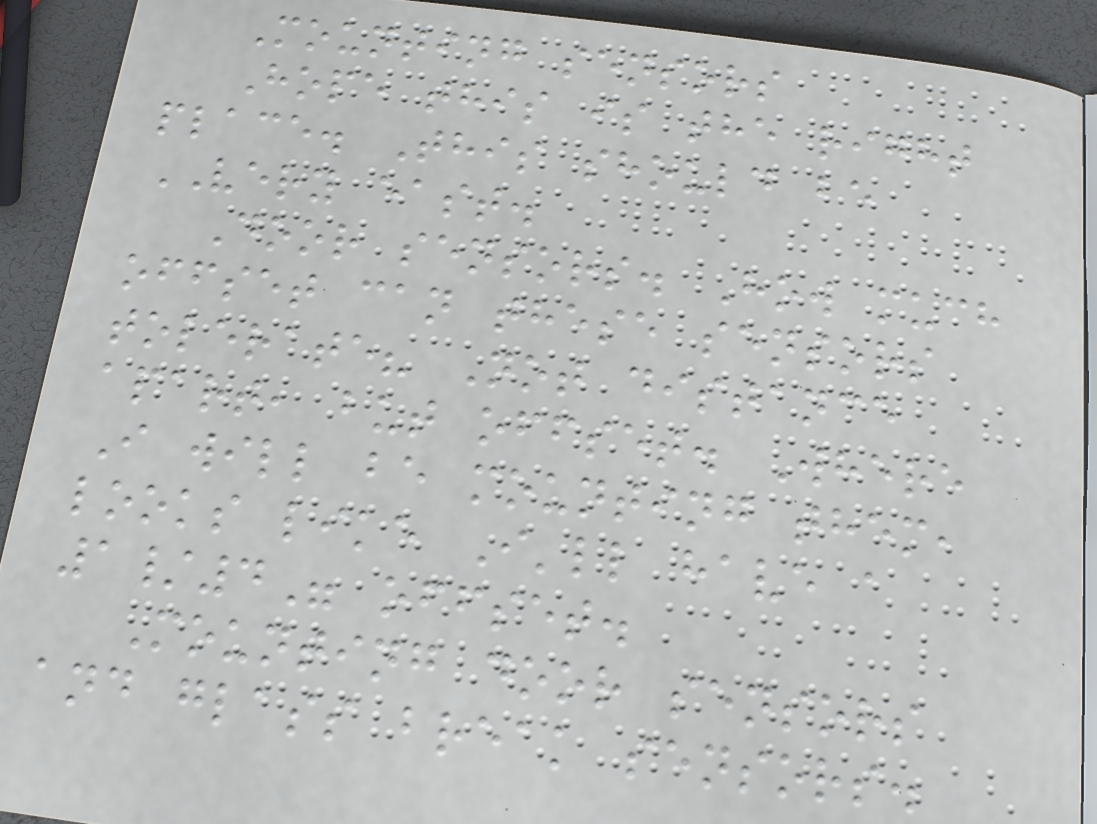Mounting sensors
Hope this is the right
place. This should be
VERY east.
Door sensors. How much
offset can these sensors
tolerate? Not distance
apart, but offset. Where
I will be mounting them,
looks like I'll have a
1/4" offset.
Mounting door sensors
and glass break sensors.
